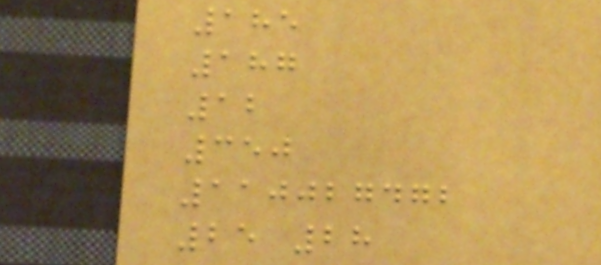185
187
12
350
110027472
25 28
